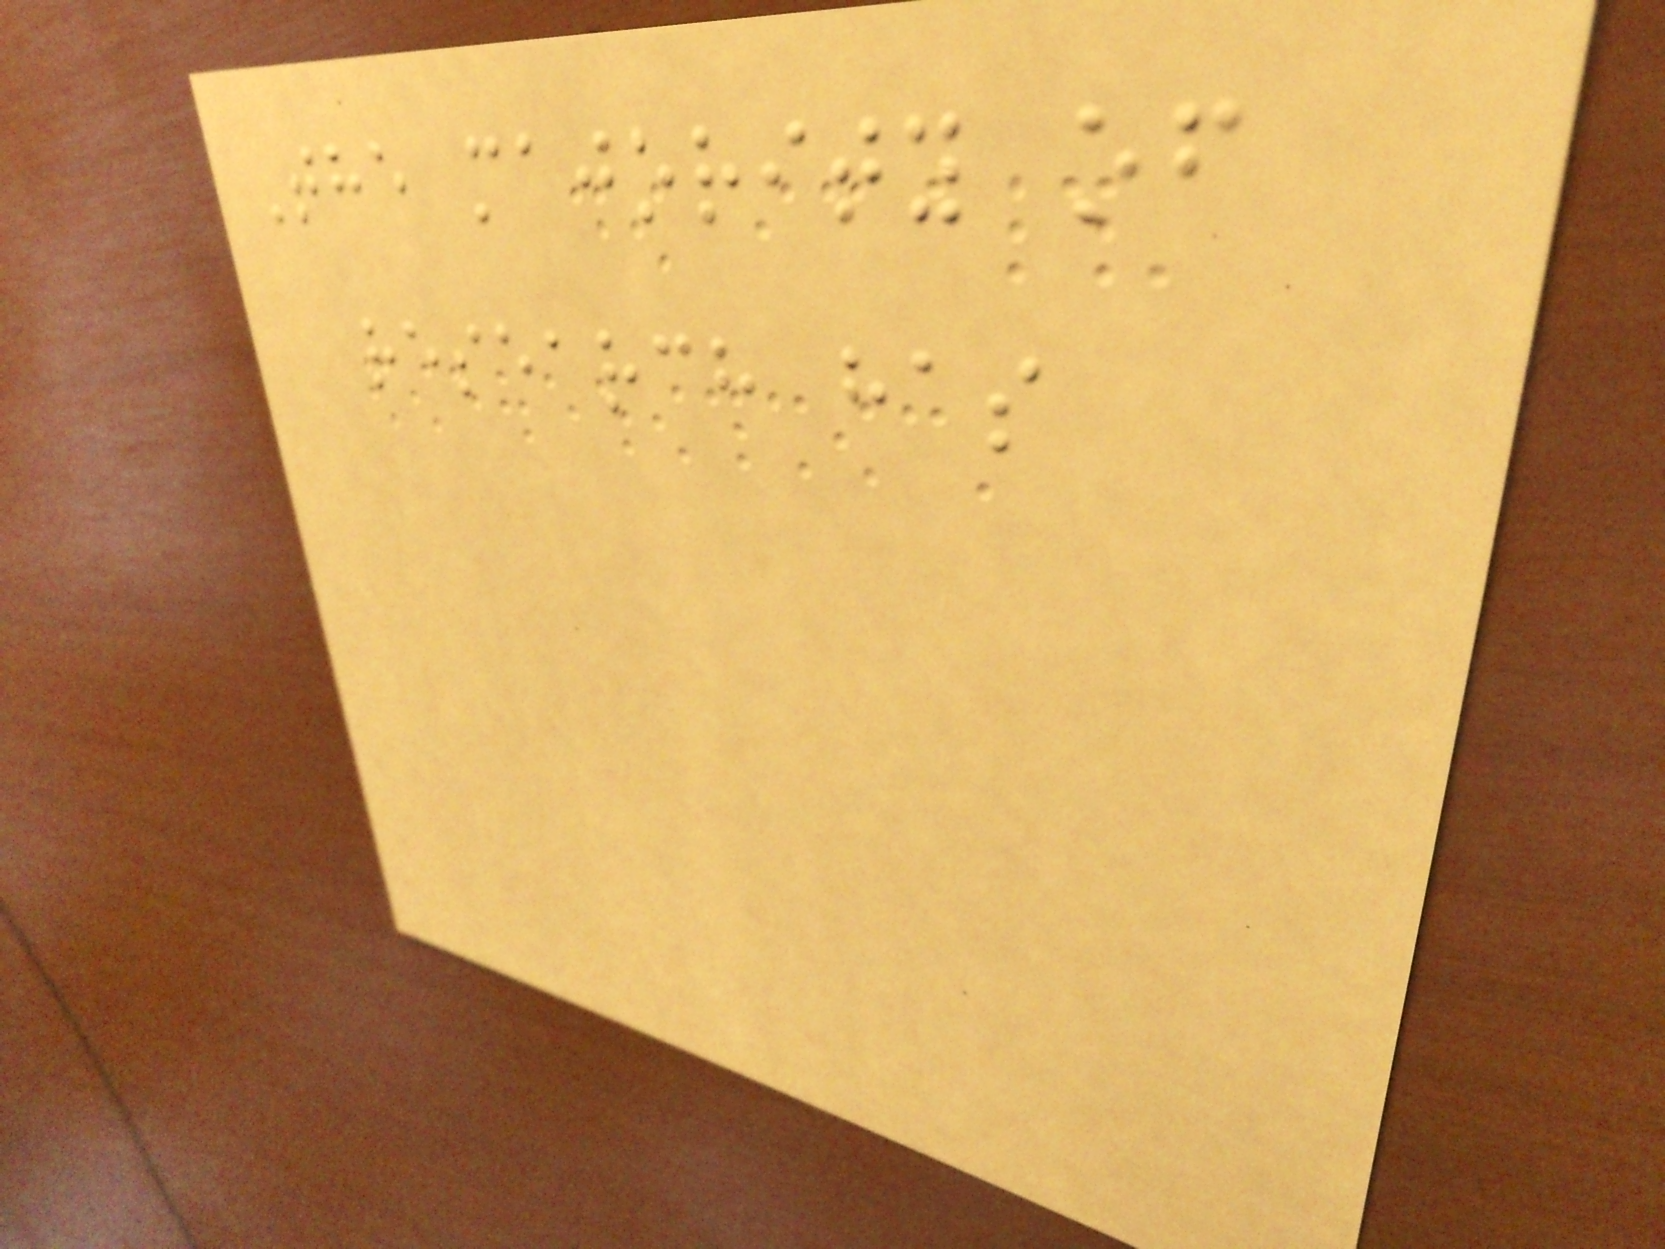The majority of
research has
